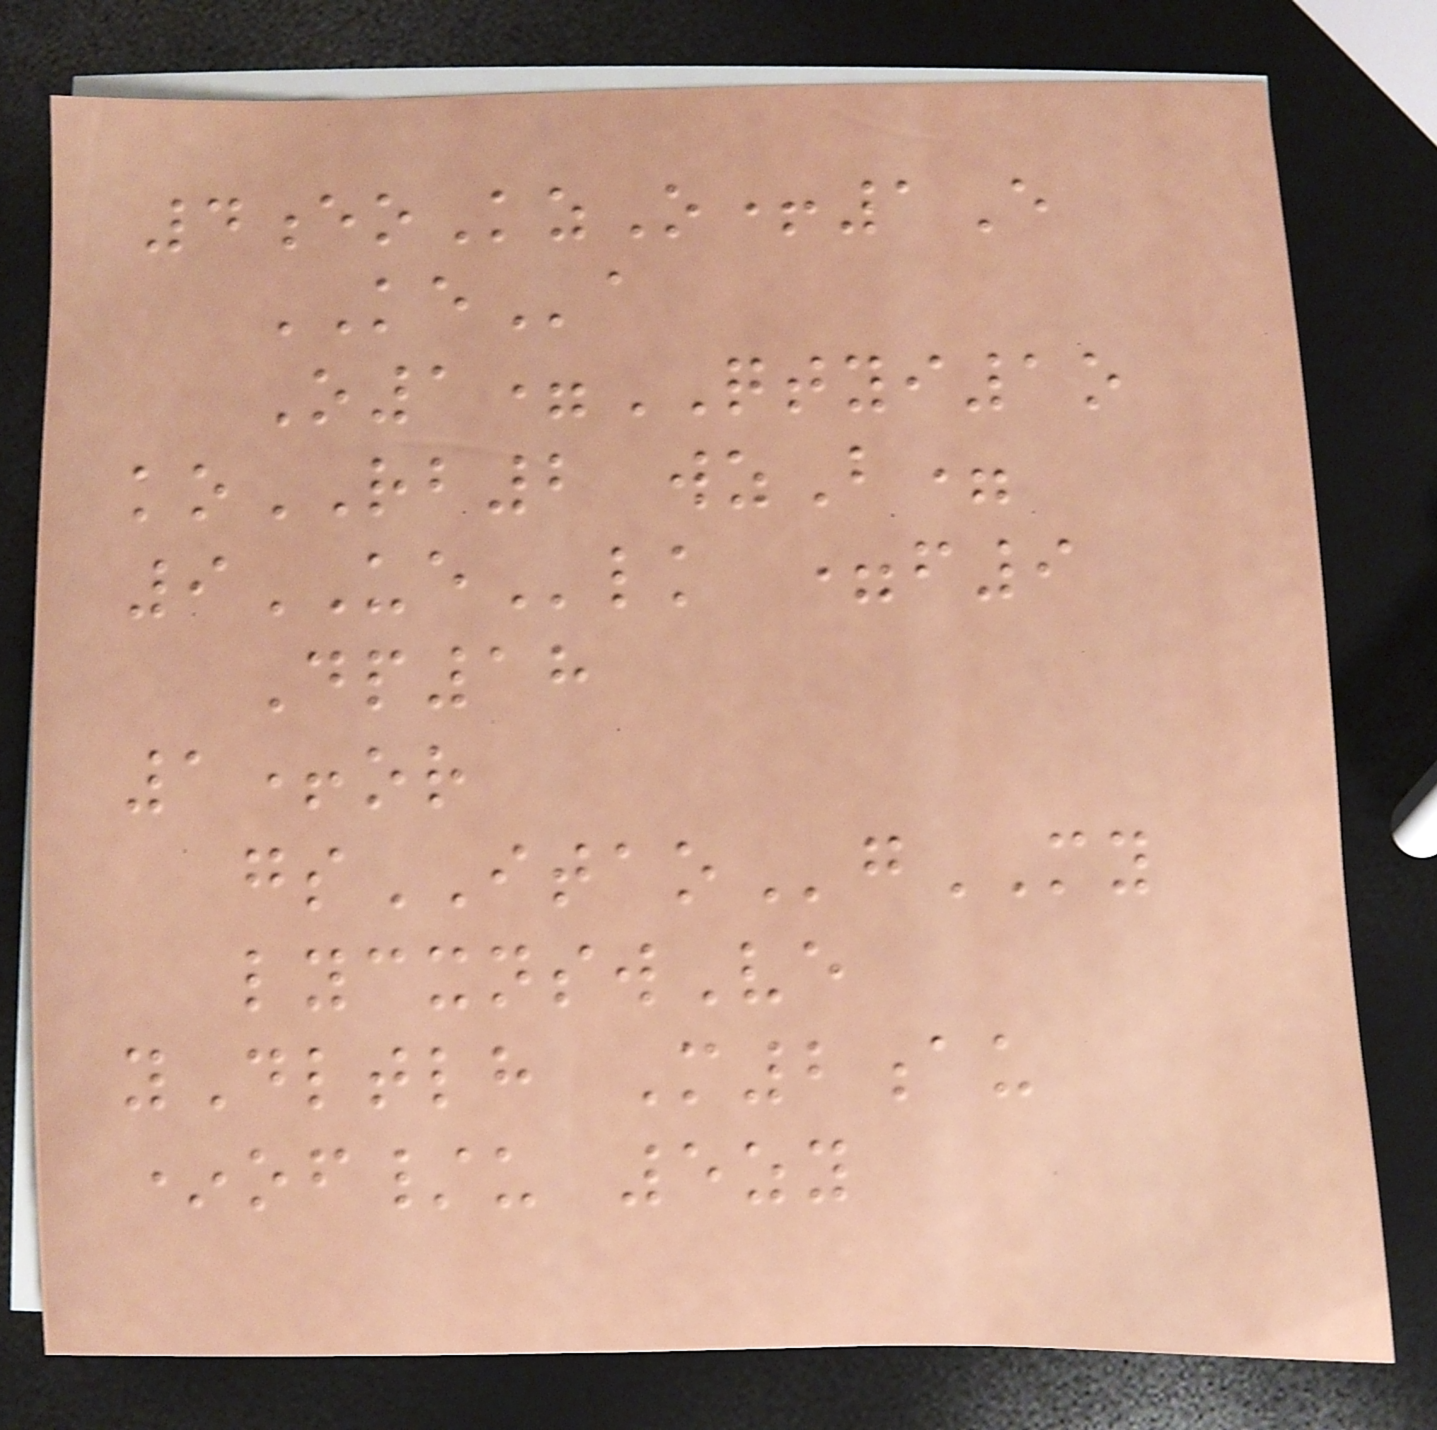4eoKzO+1E
KEa
O1=QTYI1o
koRB2 wzB=
9UElk =f9
Dp18
1+or
gsITAOgMY
lycxnswVe
yDltlh M2au
*of/u 5zy
